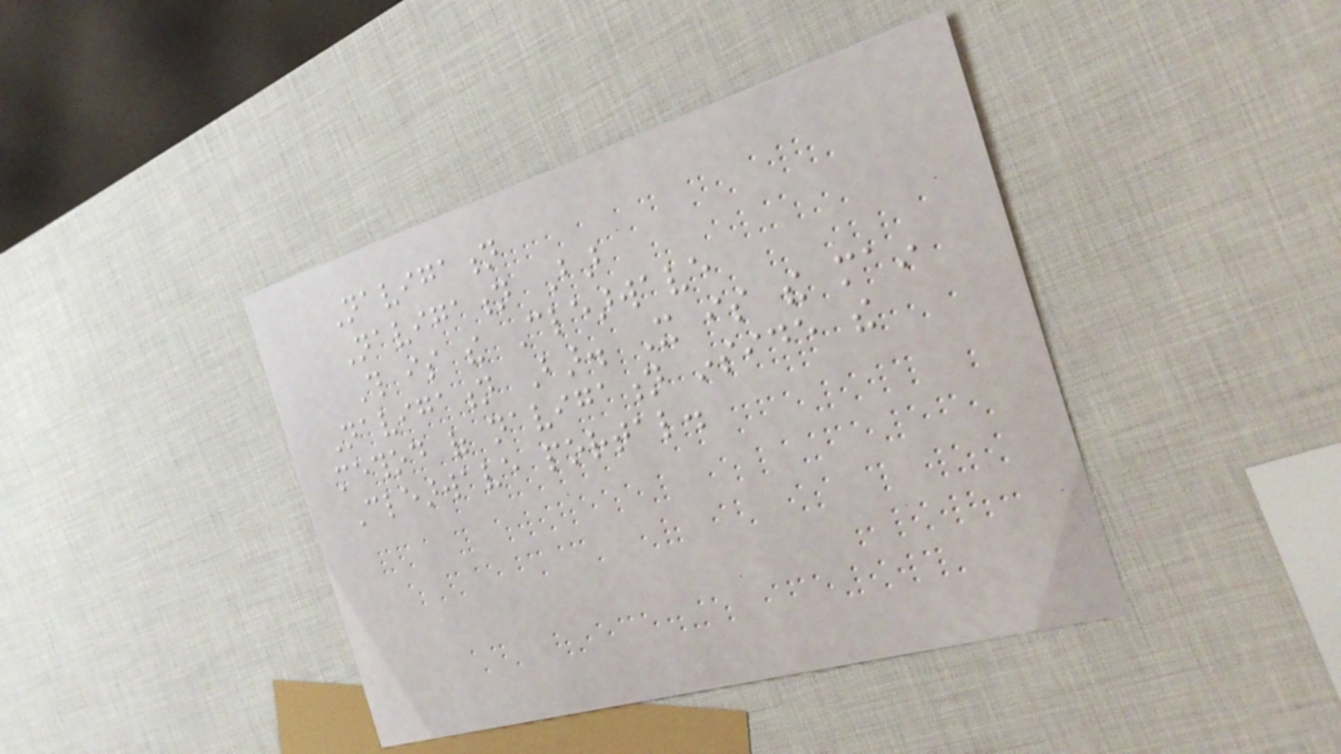Navigation
Navigation Bar
This is the Clearwave
Navigation Bar. It is the main
method of navigation inside the
Clearwave portal.
